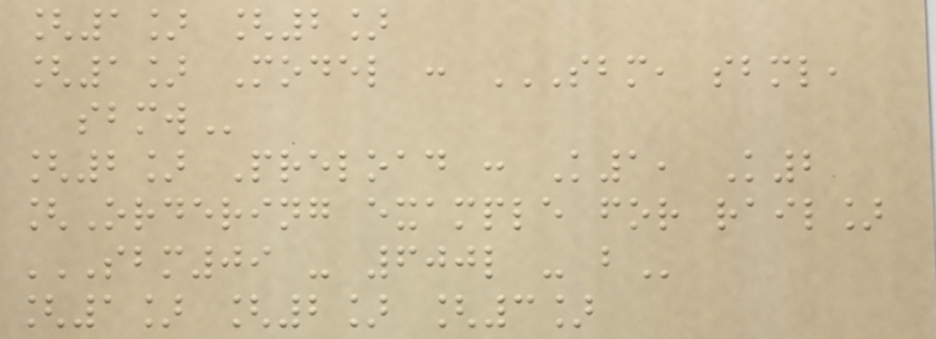[1] [2]
[1] Model : SBM, SBML,
SBMW
[2] Preload : K1, K2
[Ordering example for rail]
SBM09 - 600L - B
[1] [2] [3]
